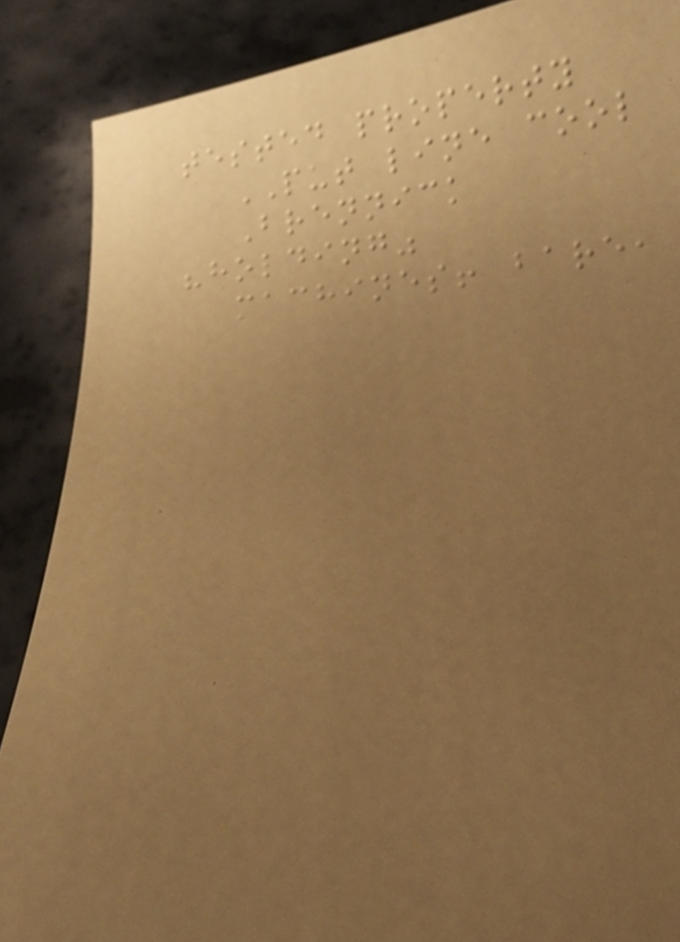tested property
PUT line cool
Brennick
"holding"
machines! bare,
